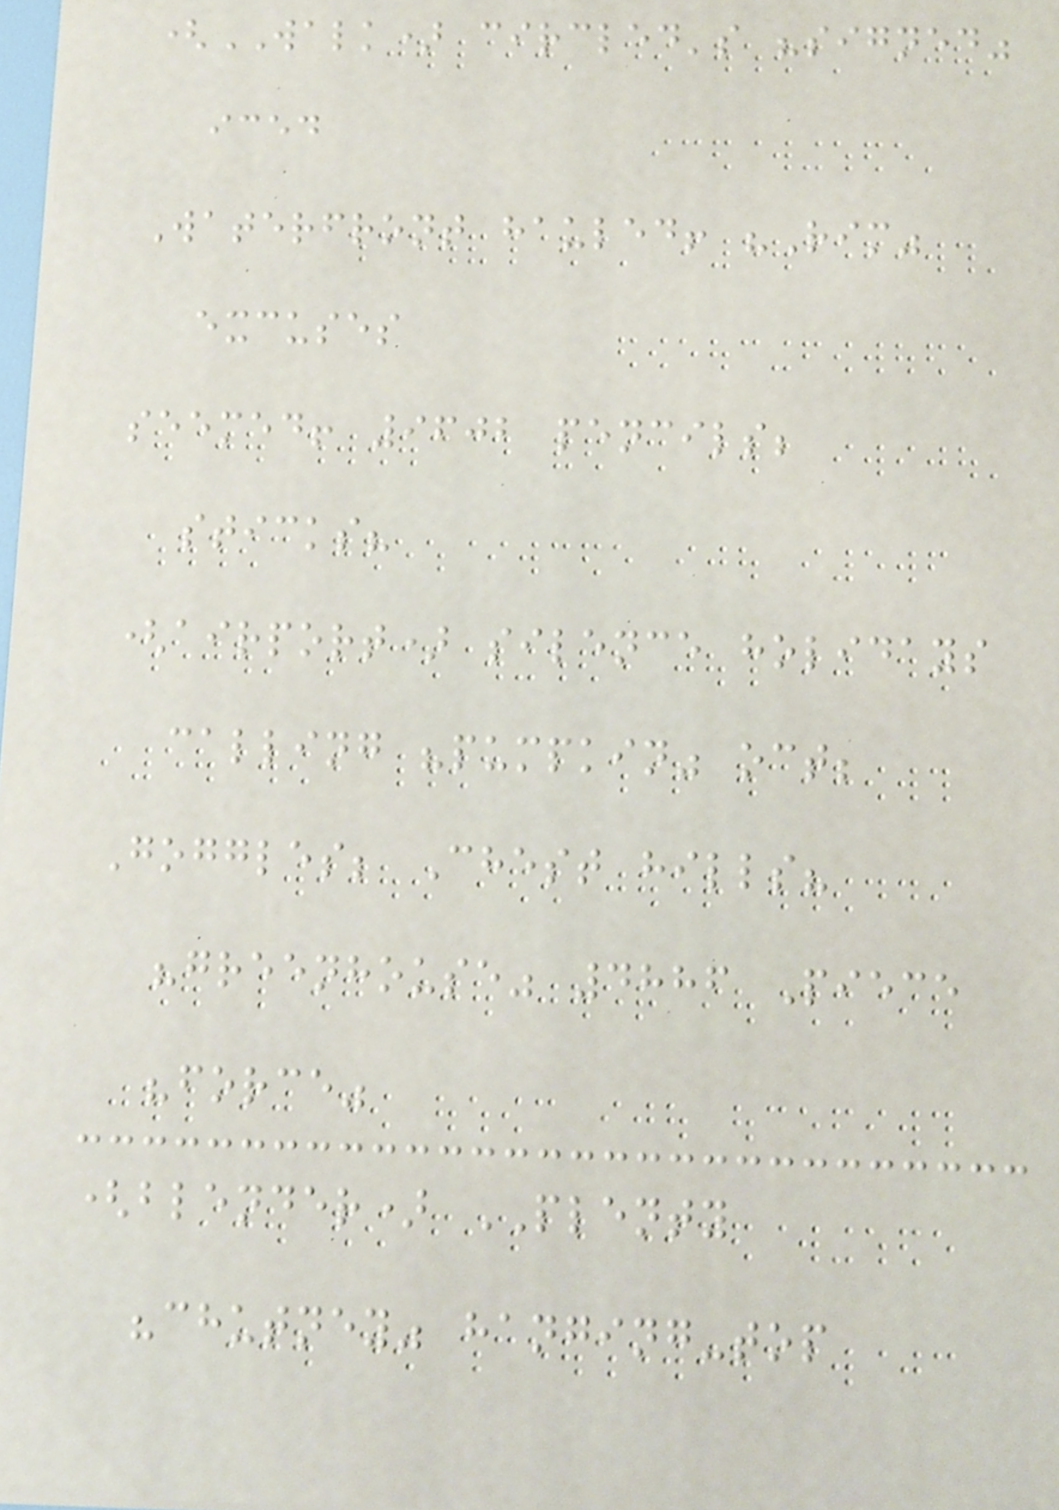(WALK) circled's "signed"
iced
Waterfront hauled! "Rim"
excuses
seemed! 9602 pencils;
sticks?
(airport) silence holidays
calling "pumpkin" oct;
Goggles; Chest hills?
"greenhouse" 4886 Piece
"force"
(blender) PLENTY
"chutney" hanging-top
